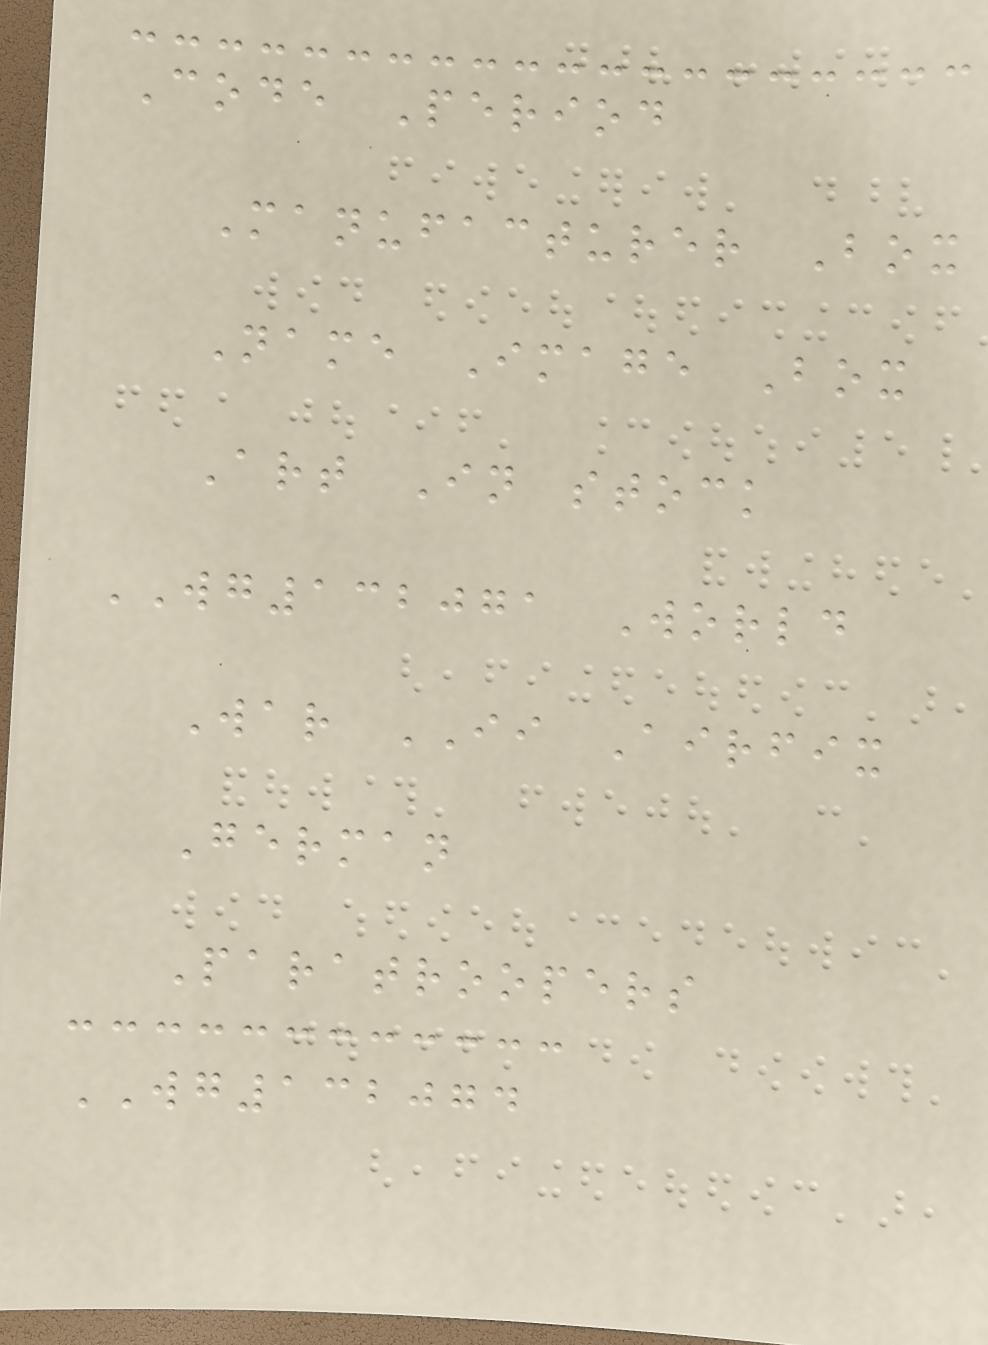Code Period
Manufacturer Box
Name Image Box
Art In stock
WG132071 World
War II Airfix
German
Paratroopers
WG132074
